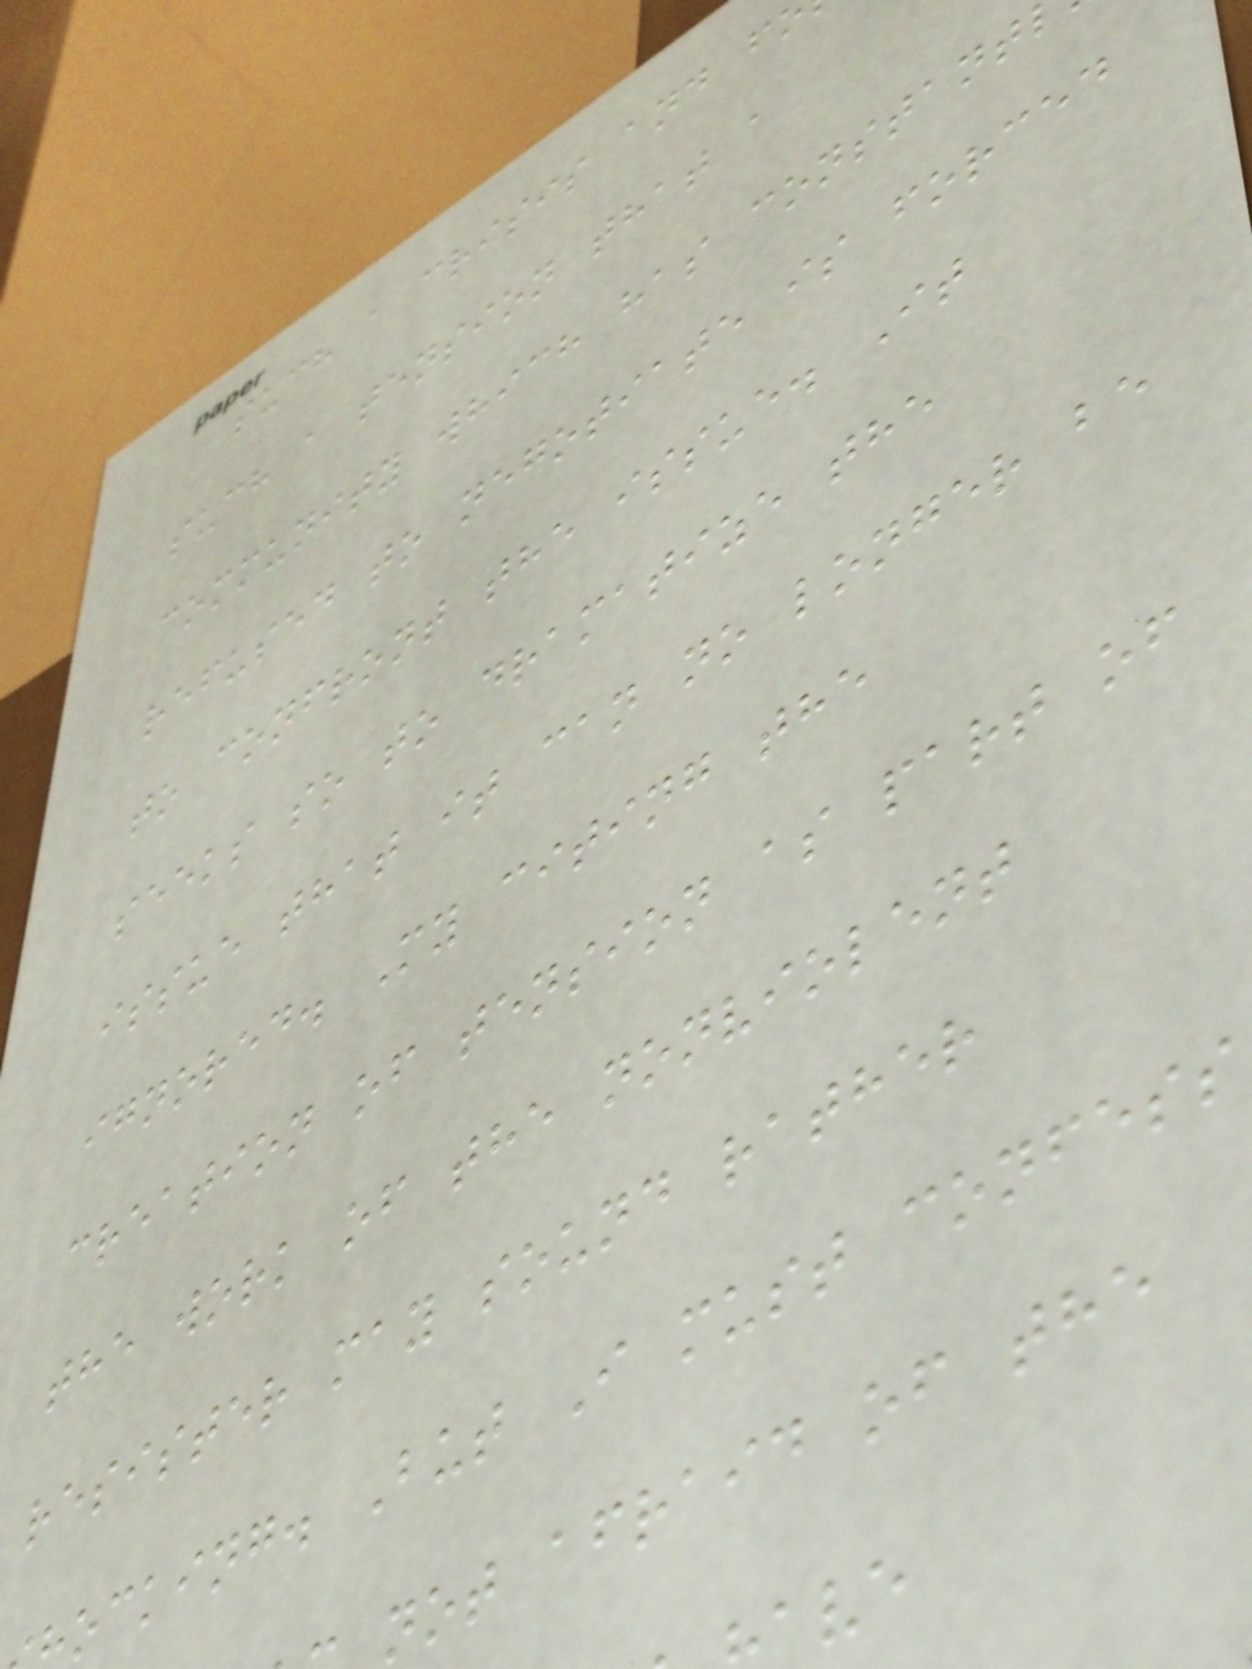such a crisis and f
such a tension that a
community which has constant
refused to negotiate is forced
to confront the issue. It
seeks so to dramatize the
issue that it can no longer be
ignored. My citing the
creation of tension as part of
the work of the nonviolent
resister may sound rather
ocking. But I must confess
not afraid of the
